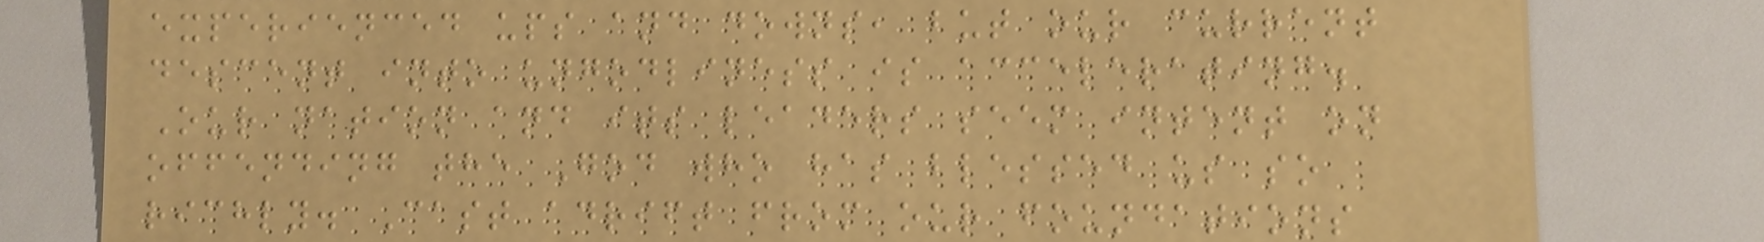experienced ups and downs, but our current
descent into ungodliness is accelerating.
Our nation and its leaders seem intent on
offending the God who has blessed us so
richly. Cast adrift from our foundations
